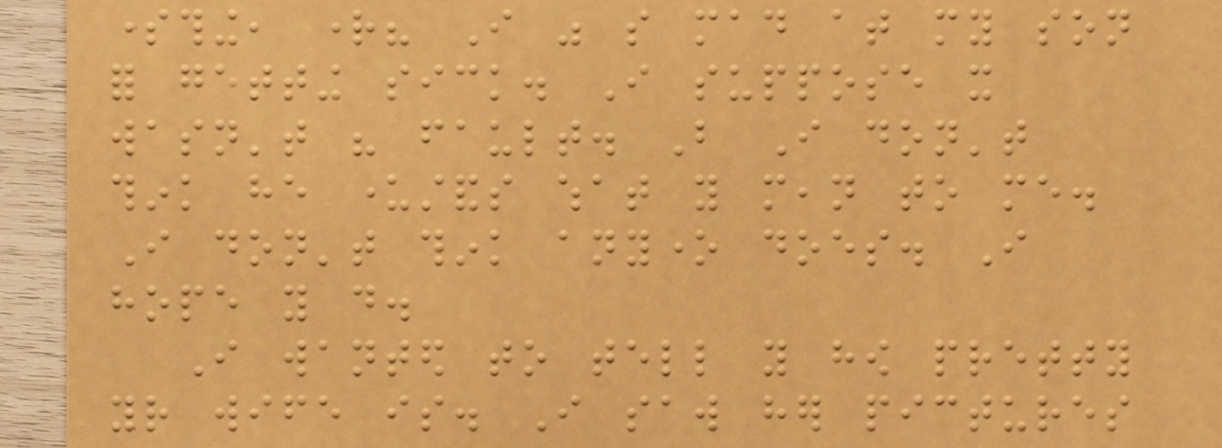something, right? I was so mad at my son
for getting sick. I suppose it
wasn't his fault. But I don't
think he understands what you mean to me.
I don't think anyone does. I
hope you do.
I wanted to tell you how pretty
your wife is. I saw her pictures
